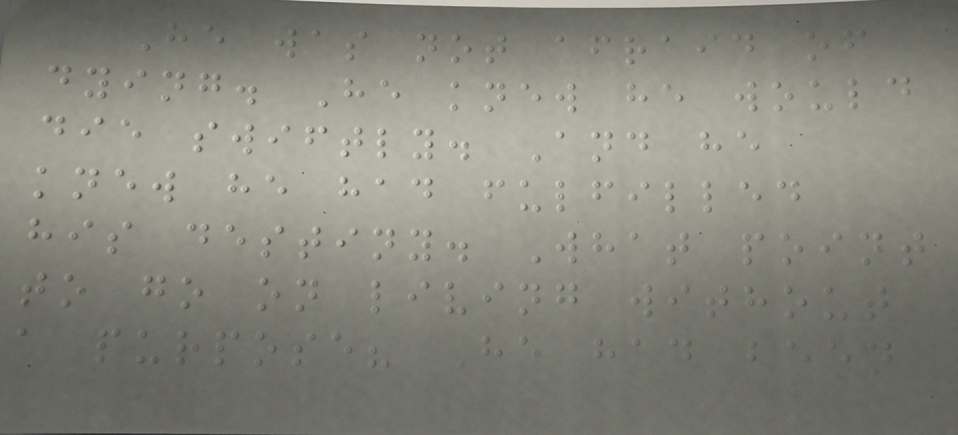He was not afraid of
dying. He knew he would
die swiftly. And he
knew he had fulfilled
his destiny. What point
to go on living without
a purpose? He had been
